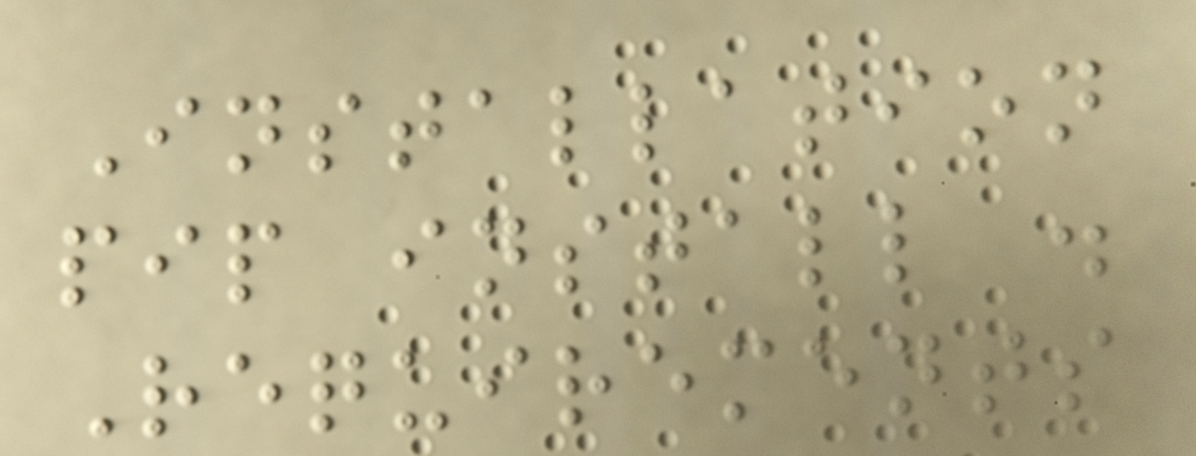Installation
pip install .
Requirements
